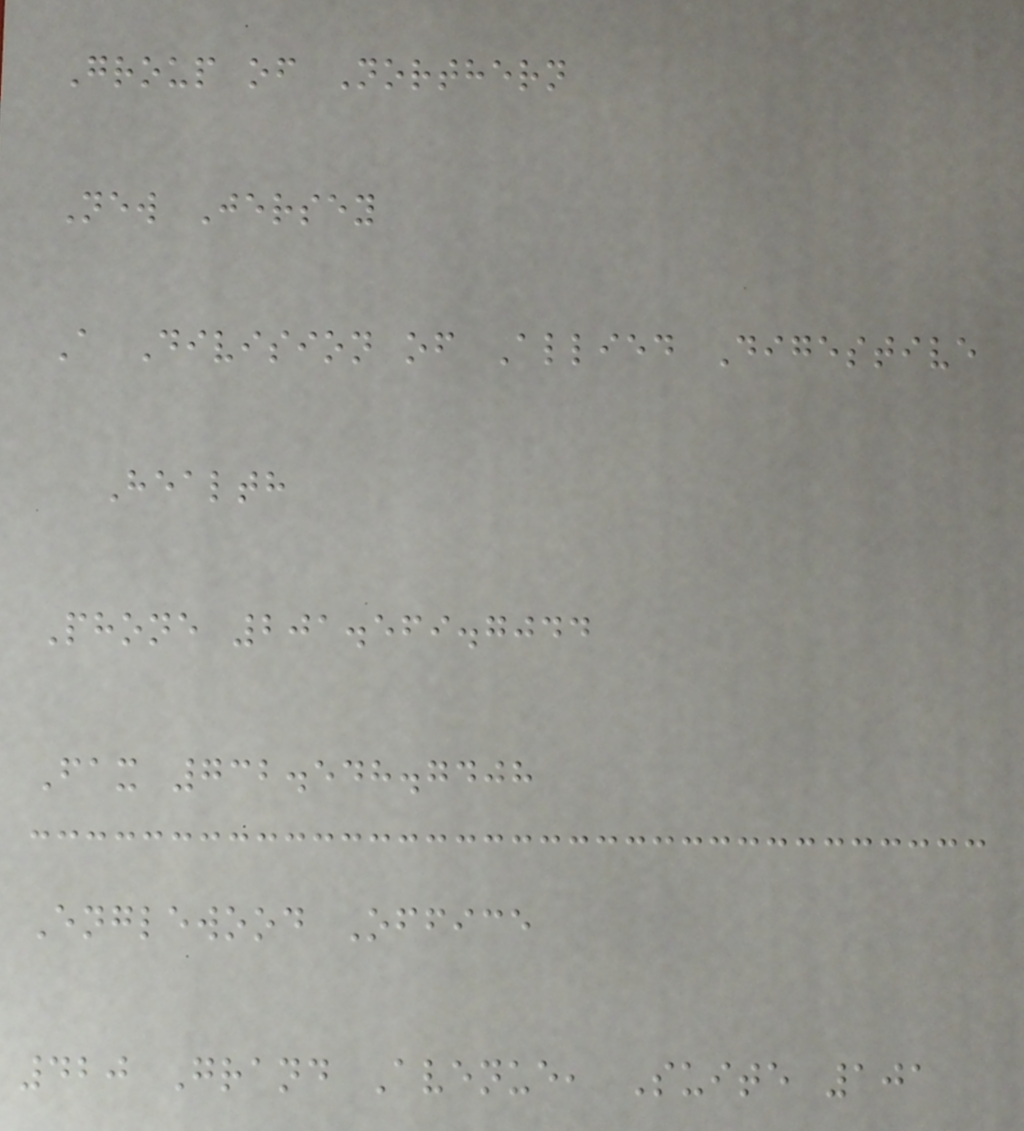Group of Northern
New Jersey
A Division of Allied Digestive
Health
Phone 201.569.7044
Fax 732.548.7408
Englewood Office
420 Grand Avenue, Suite 101
